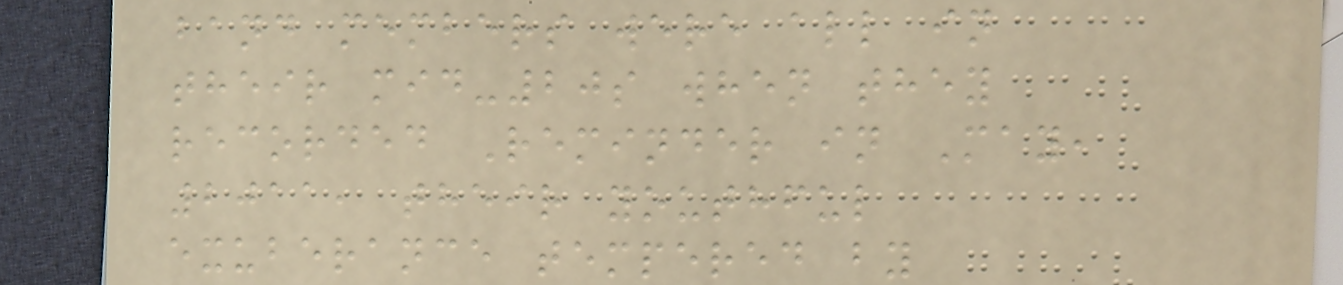band members were all in
their mid-20s when they
recorded Reminder in May,
2011, their youthful
exuberance tempered by
